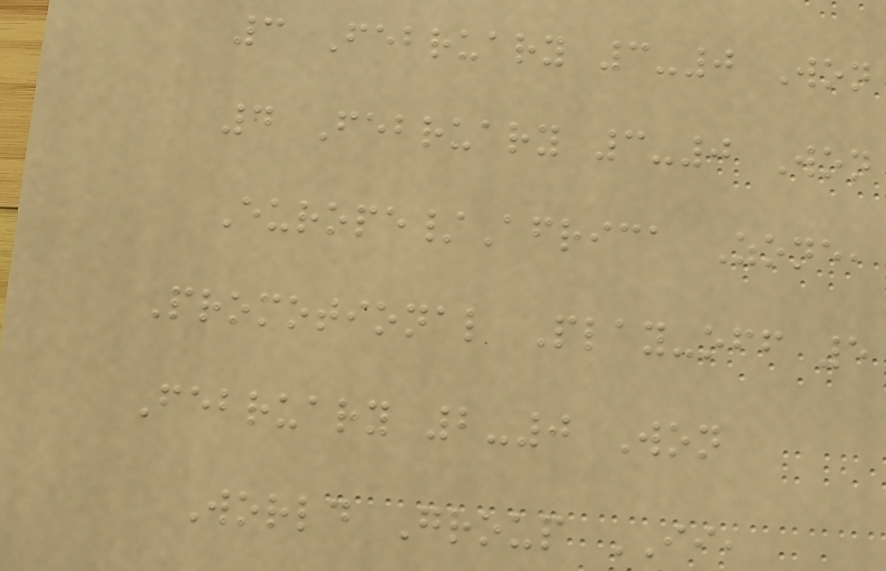3 February 3-0 Won
4 February 3-0 Won
Europe/Africa Zone,
Promotional Play-off 5
February 2-0 Won
World Group II,
